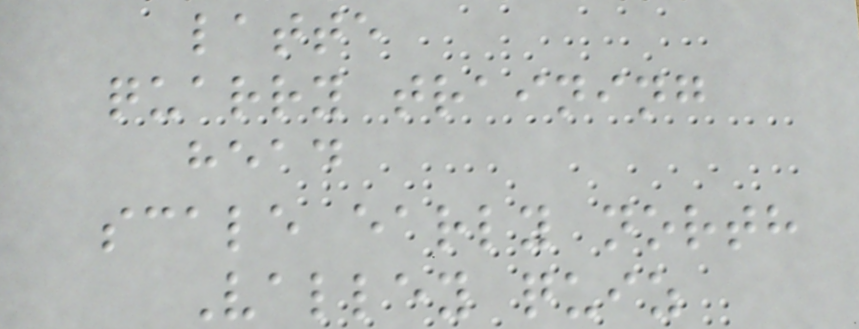latte
quarry training
head
scale early north
Valley quiz
